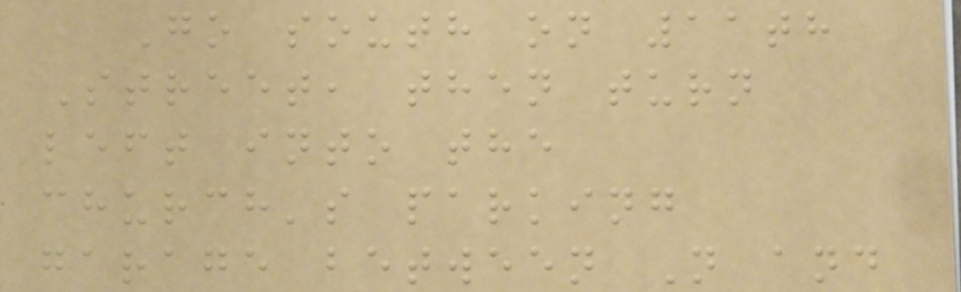Go south on 11th
Street, then turn
left into the
church's parking
garage between N and
